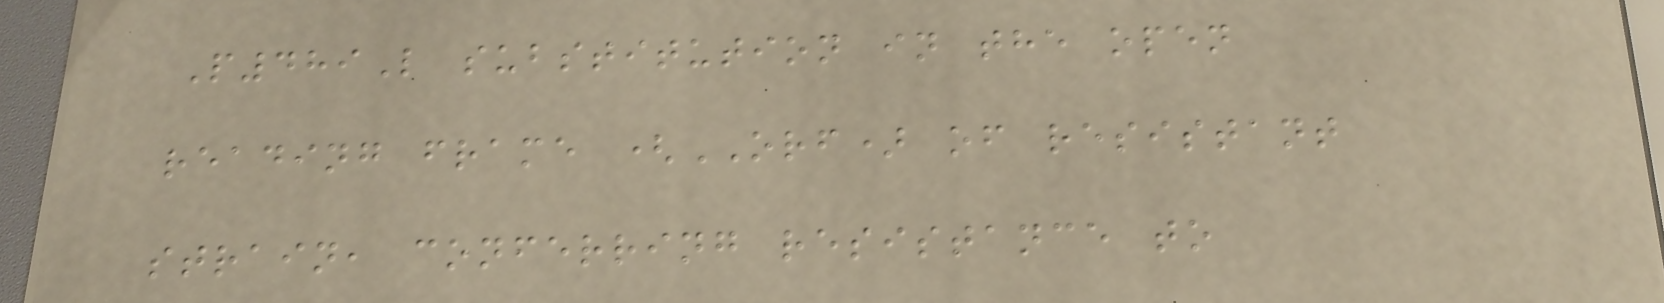P489L substitution in the open
reading frame (ORF) of resistant
strain, conferring resistance to
